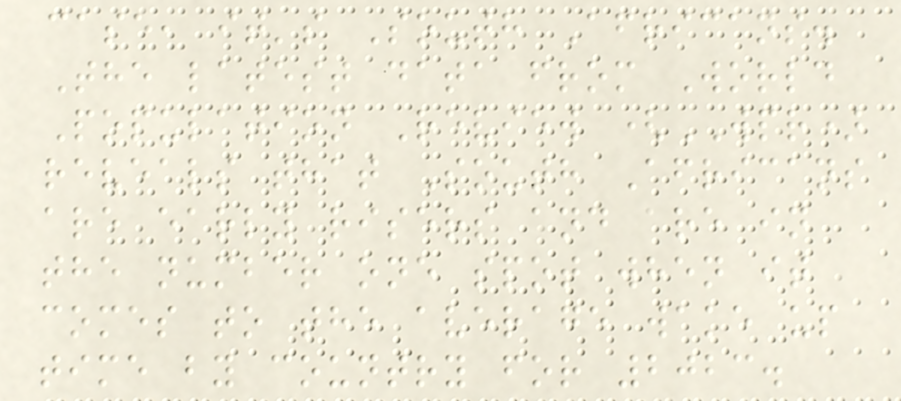case, it's South Africans.
The latest data from World
Population Review (WPR)
reveals that South Africans
are early risers and are in
the number one spot when it
comes to the average wake up
time by country for 2023.
